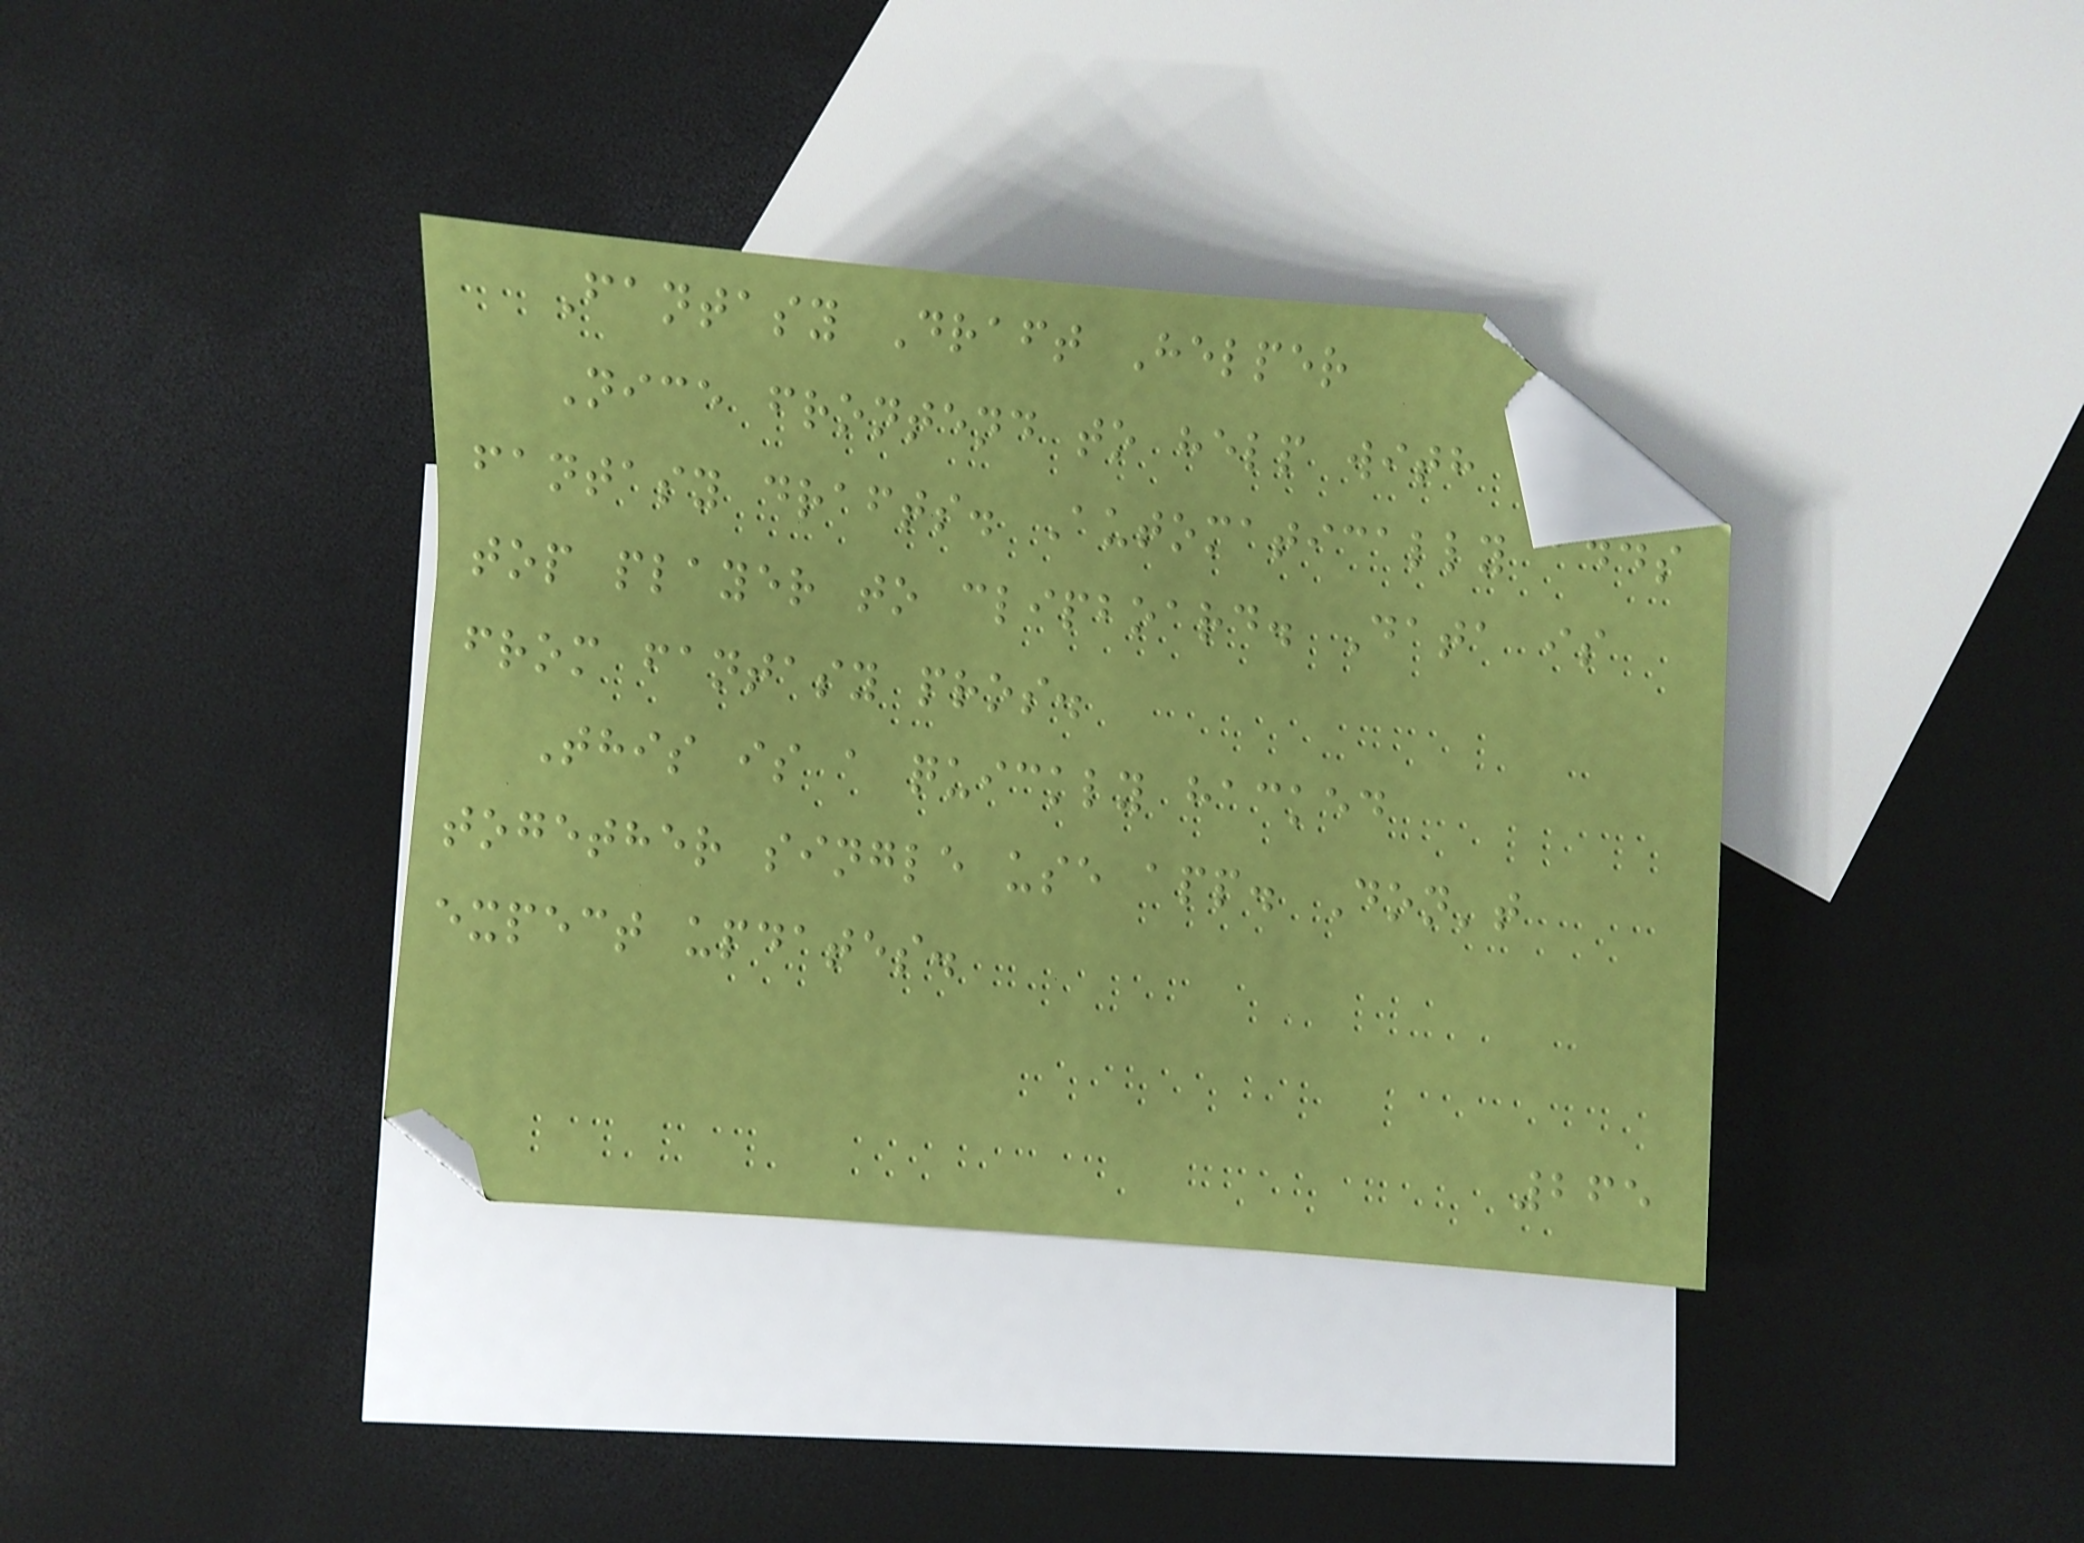Fantasy Draft Helper
Nice frontend to help with
fantasy drafts. Automatically adds
top player to clipboard. Data is
from fantasy pros.
This is a quickly hacked
together single use app. Don't
expect updates.
265
